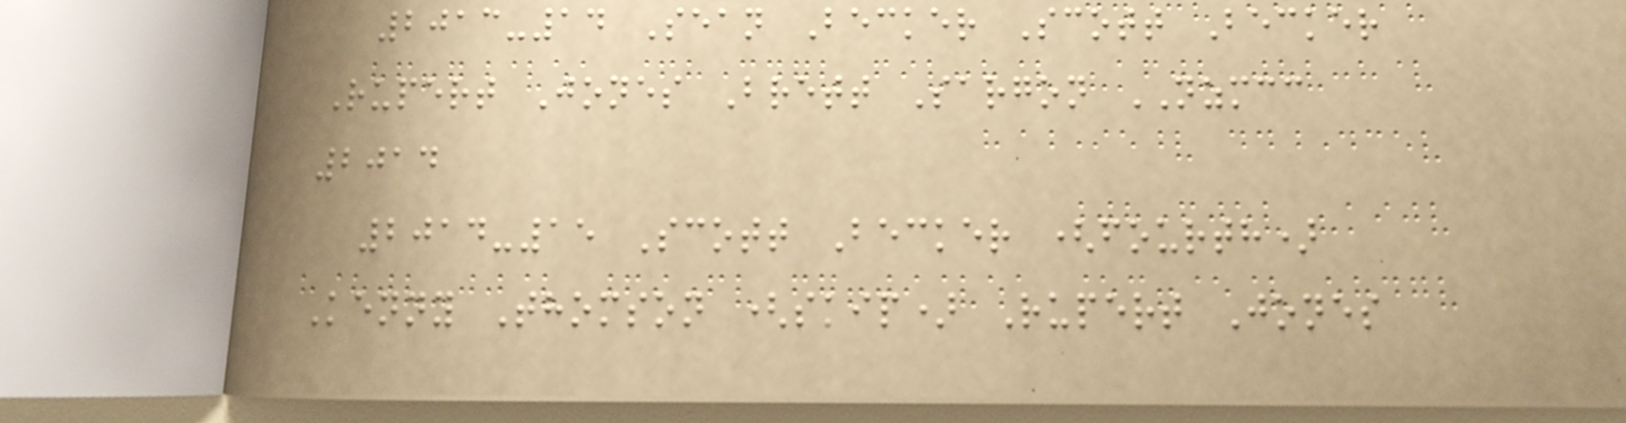2013-14 Sean Becker Scott Becker
Rupert Jones Brett Sargon NZMCC
2014
2014-15 Scott Becker (fourth)
Kenny Thomson (skip) Rupert Jones
